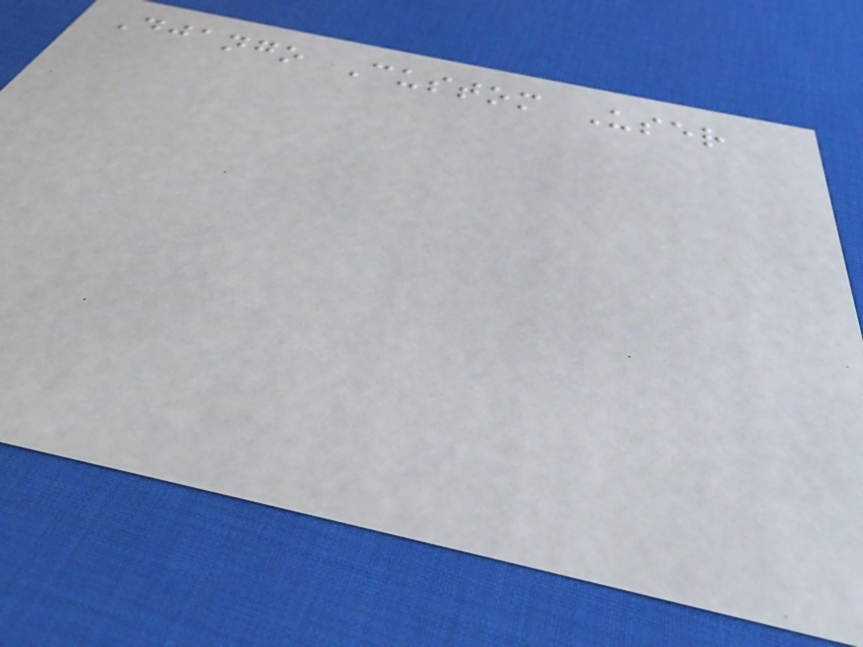Django Custom User
